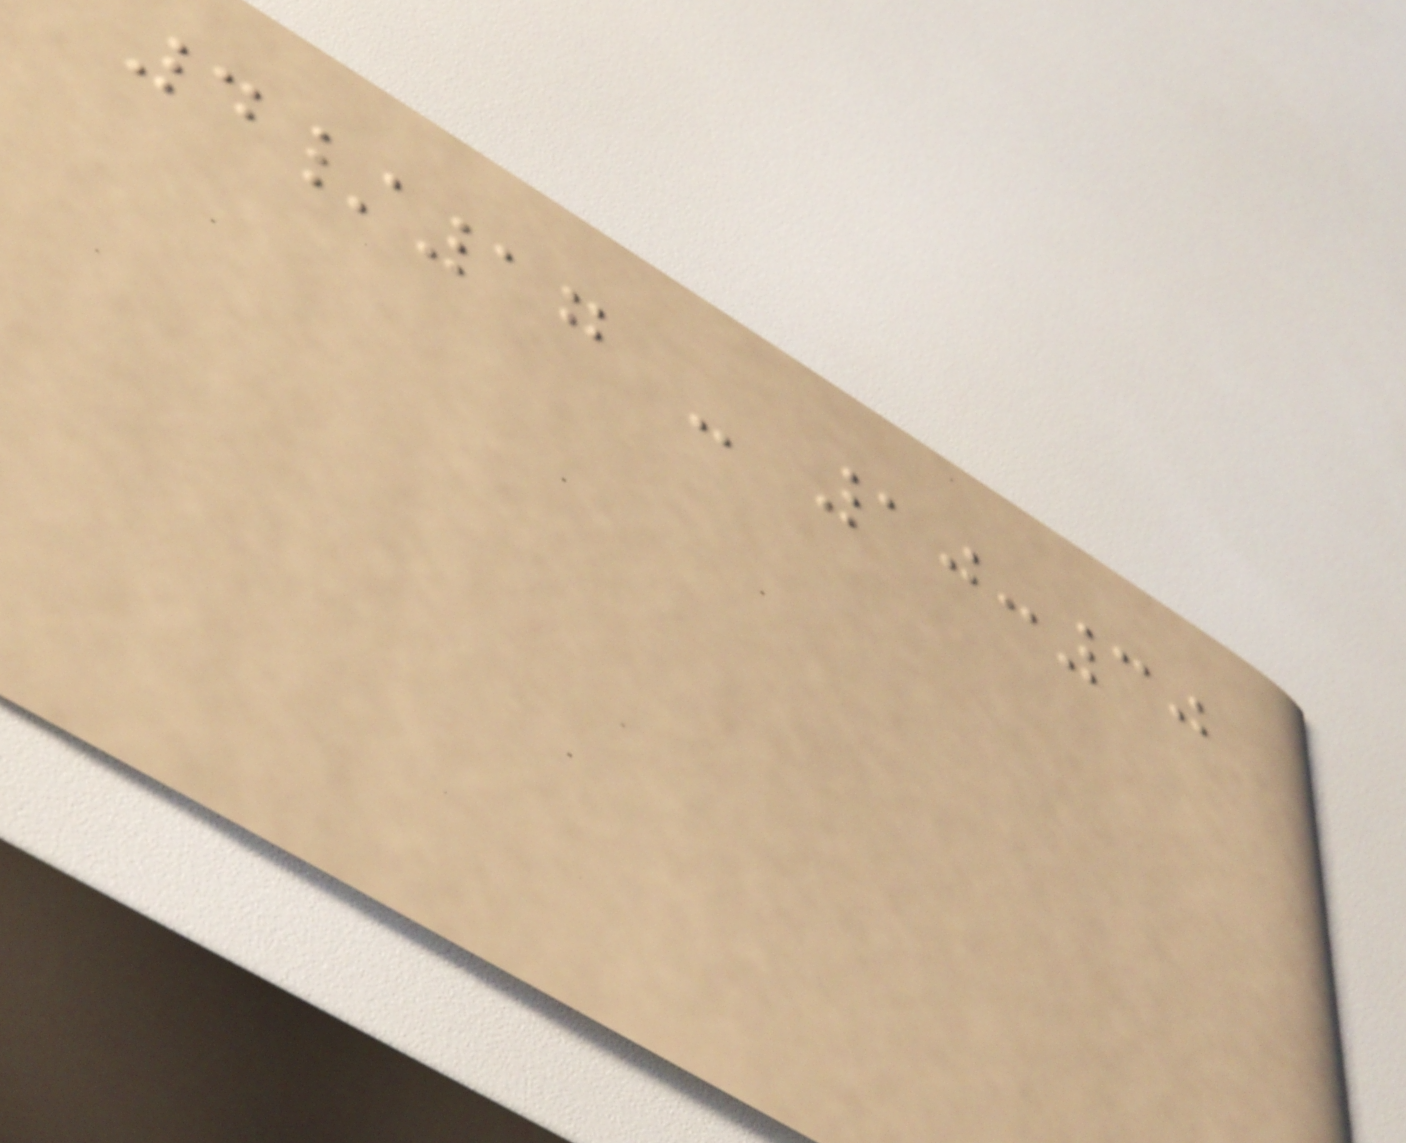4/17 - 10:30
